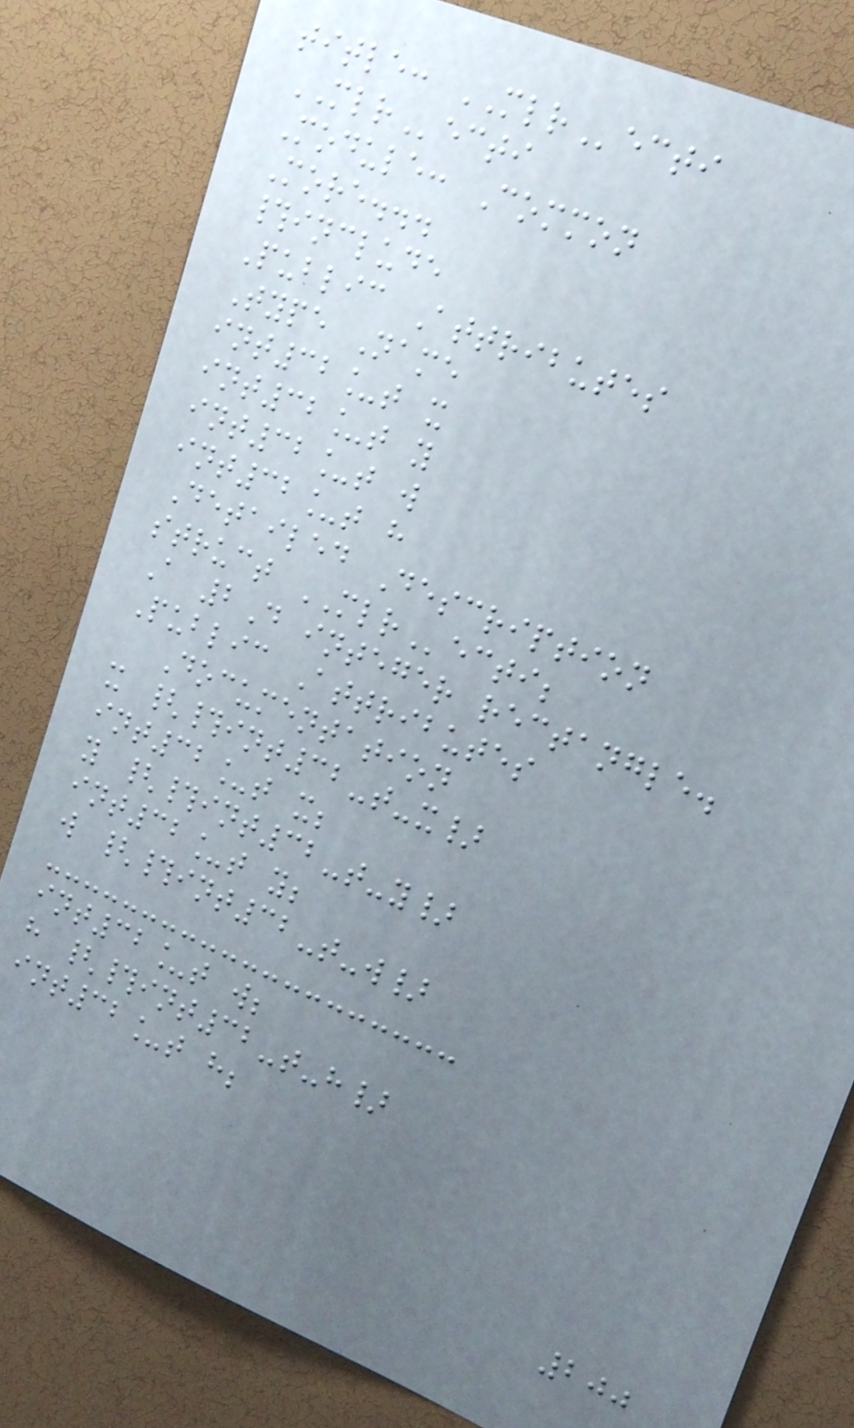title: MLRecti
MLRecti
Module: Common
More...
#include
Public Attributes
Type Name
int32_t x
int32_t y
int32_t w
int32_t h
Detailed Description
struct MLRecti;
A 2D integer rectangle.
Public Attributes
Documentation
x {#int32-t-x}
int32_t x;
y {#int32-t-y}
int32_t y;
w {#int32-t-w}
int32_t w;
h {#int32-t-h}
int32_t h;
200
